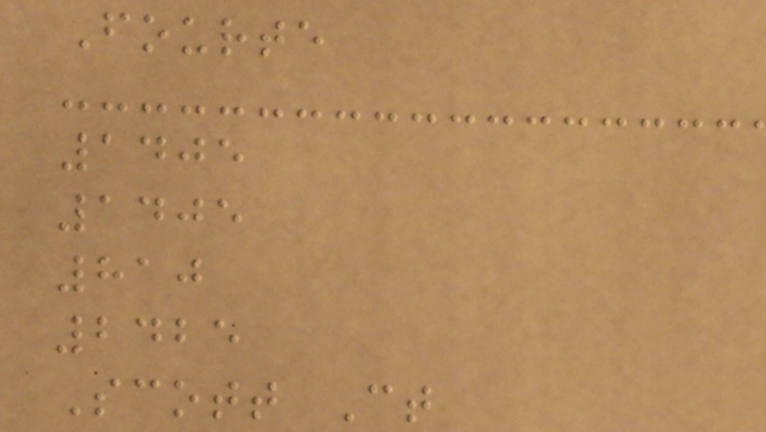Fourte
1405
1405
810
2425
Scott Ct
